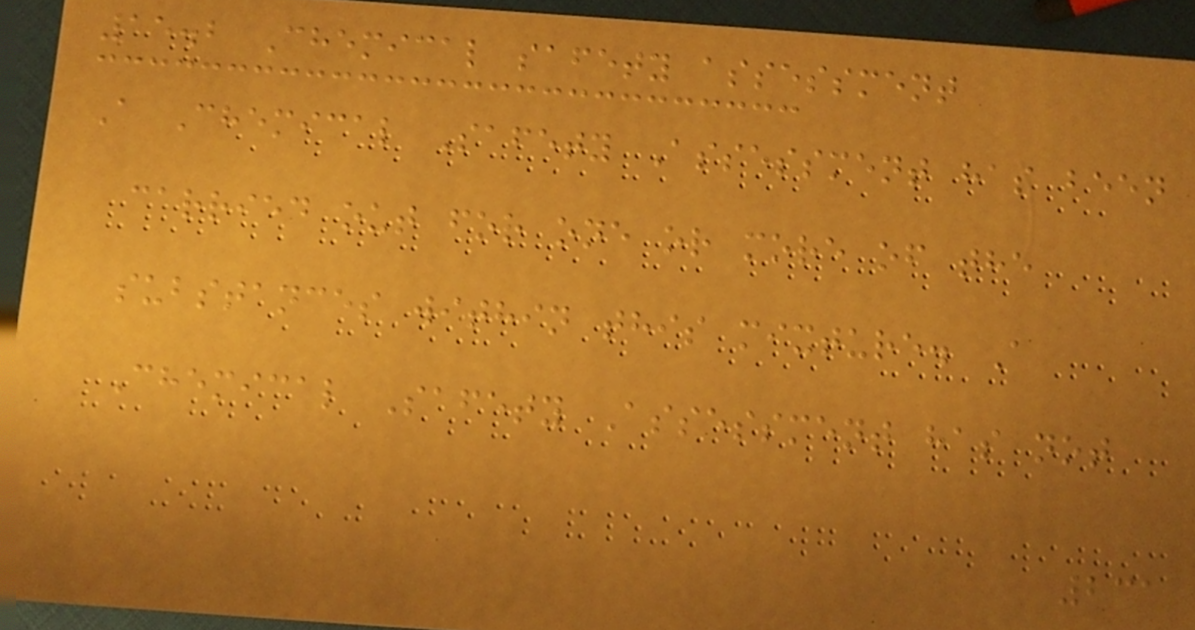15.2 Chemical safety assessment
A Chemical Safety Assessment has been
carried out for one or more of the
substances within this mixture. A
Chemical Safety Assessment has not
231
